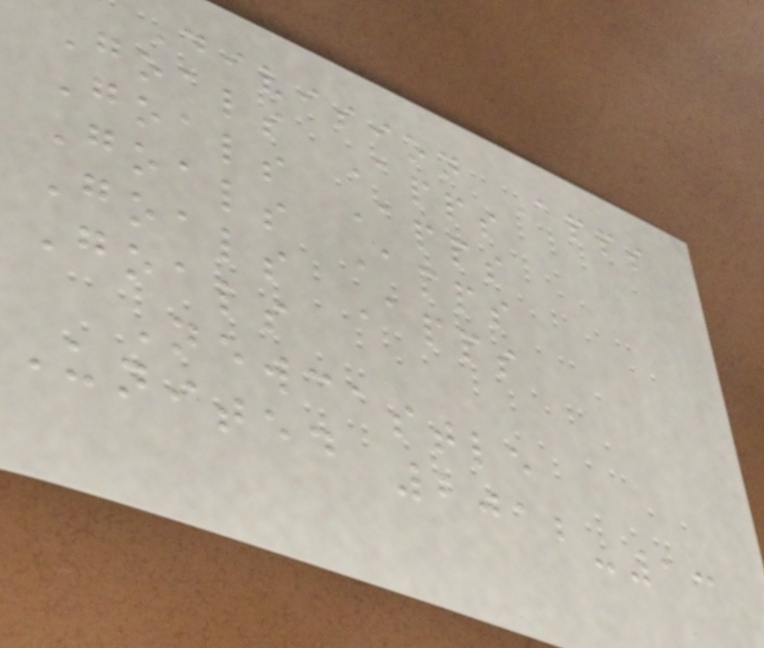Division Apps
Goals Apps
Goals Apps
Goals Apps
Goals Apps
Goals
Newcastle
United 2012-13
